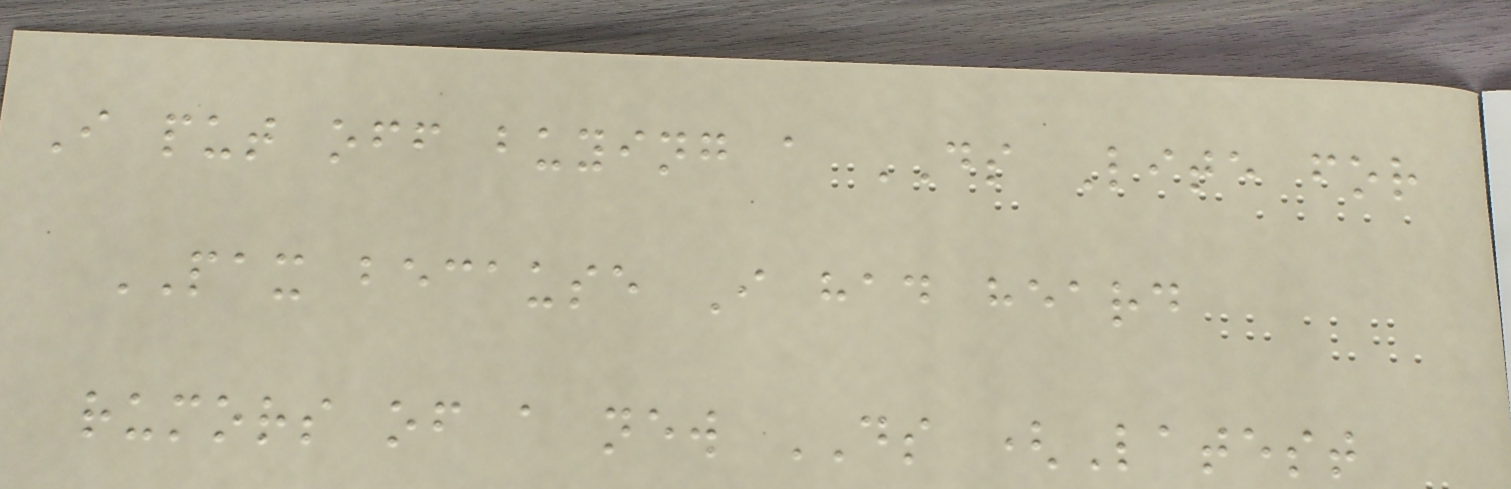I put off buying a DS Lite for
PAX because I had heard
rumors of a new DS (Latest
